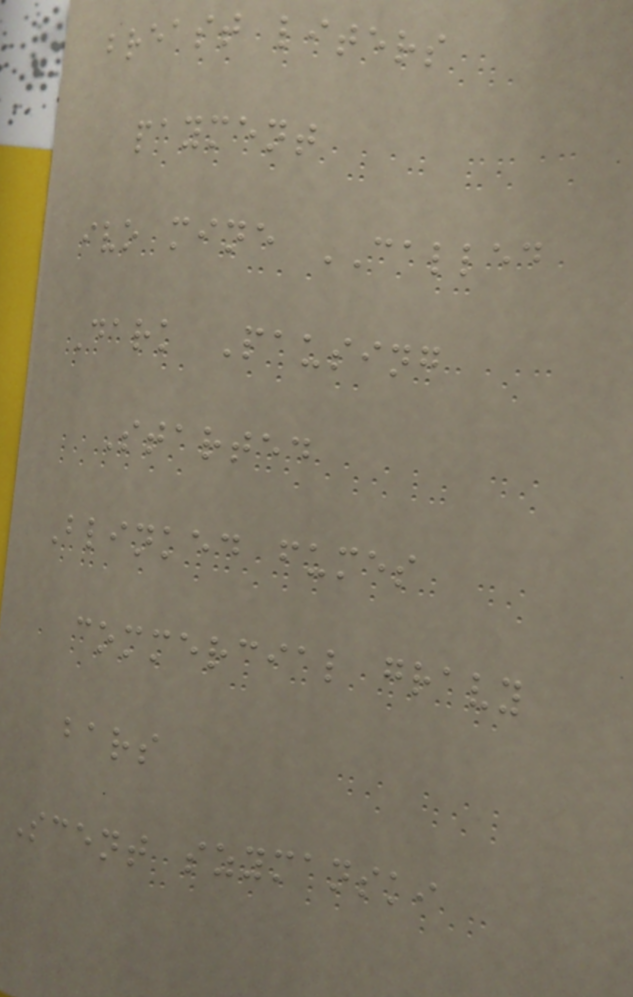breast liters
payment
ivo mine CALLED
Dark Pausing
Started
Blinked fumes
commercial gravy
bars
Scent szymanski
